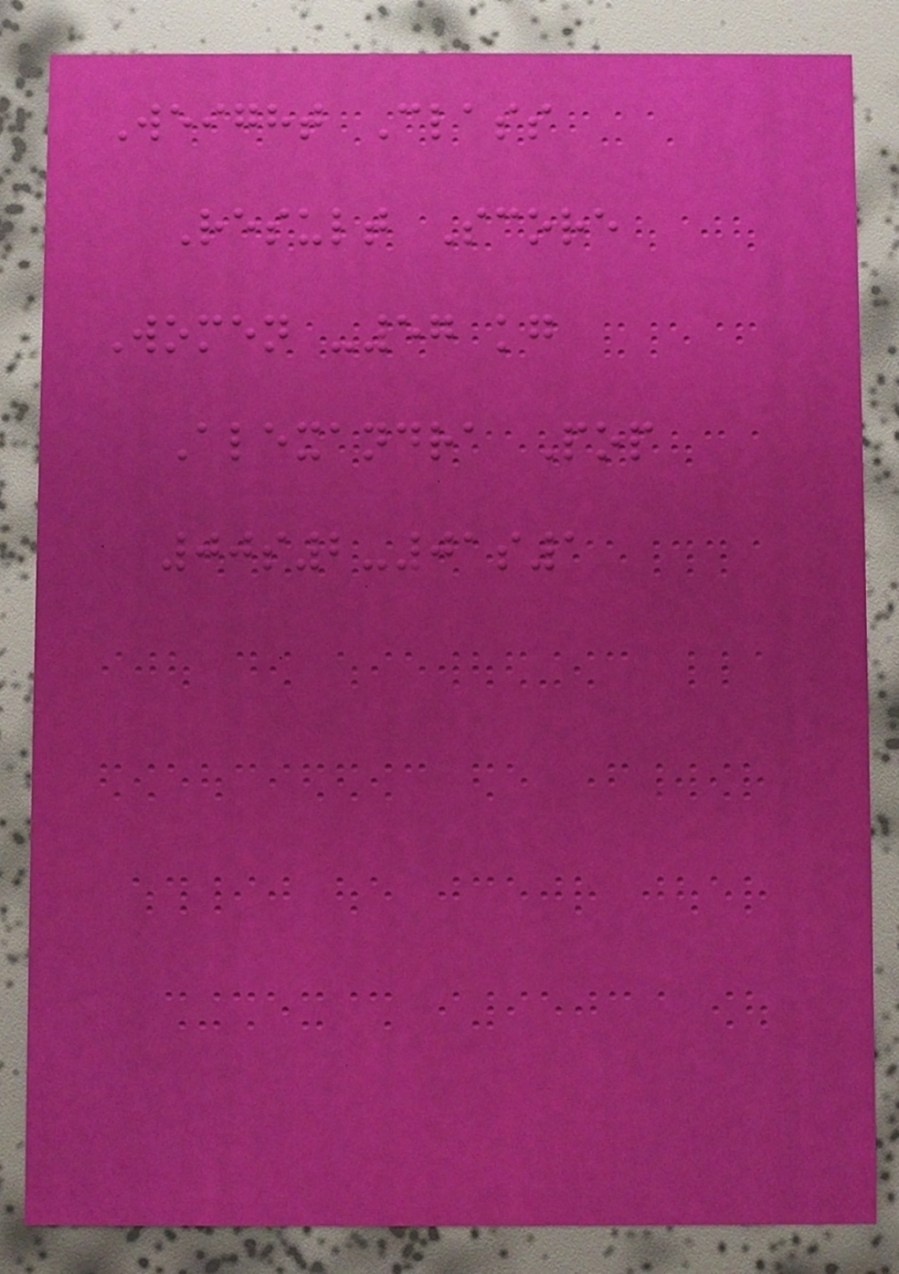Weight Class
Result Score
Women -57 kg
Alexandra Pop
00s2-01s1
